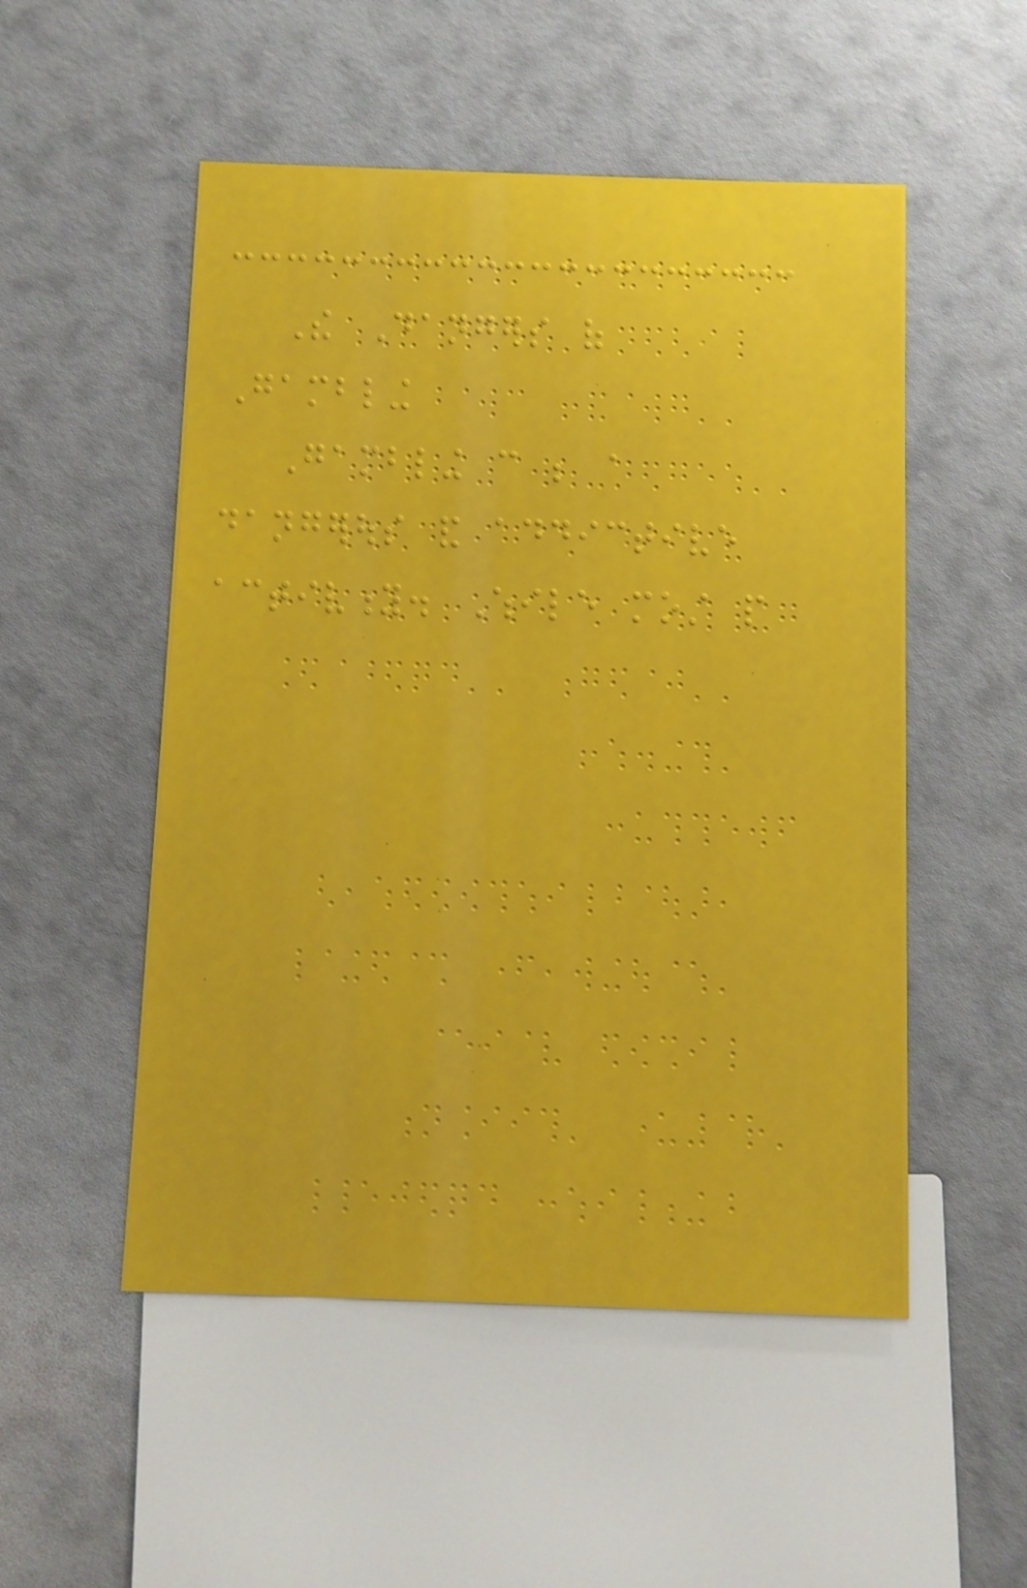The Dangers of
Gambling
Gambling can be a
dangerous and addictive
activity. While most people
